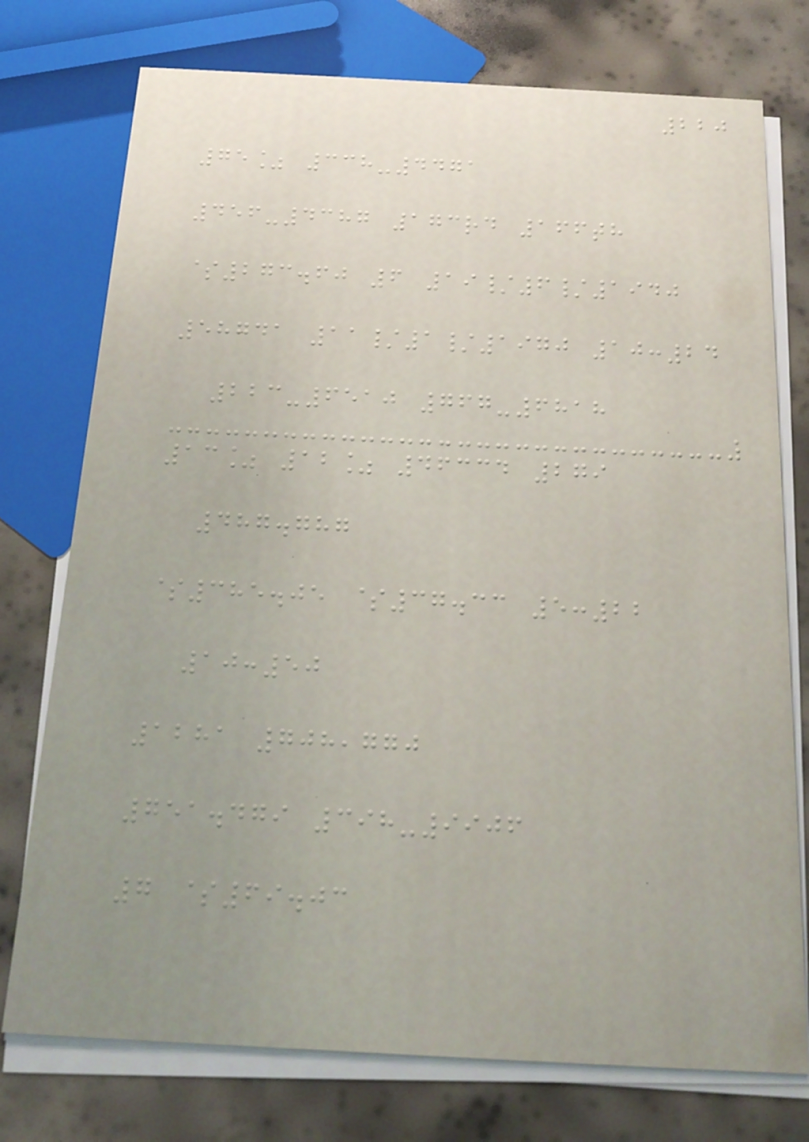220
75% 338-4471
456-4387 173rd 166th
$273.60 6 19/6/1940
58741 11/1/1970 10:24
223-6510 767-6818
13% 12% 46334 279
487.787
$385.05 $37.33 5:22
10:50
1281 708,770
751.479 398-9906
7 $69.03
